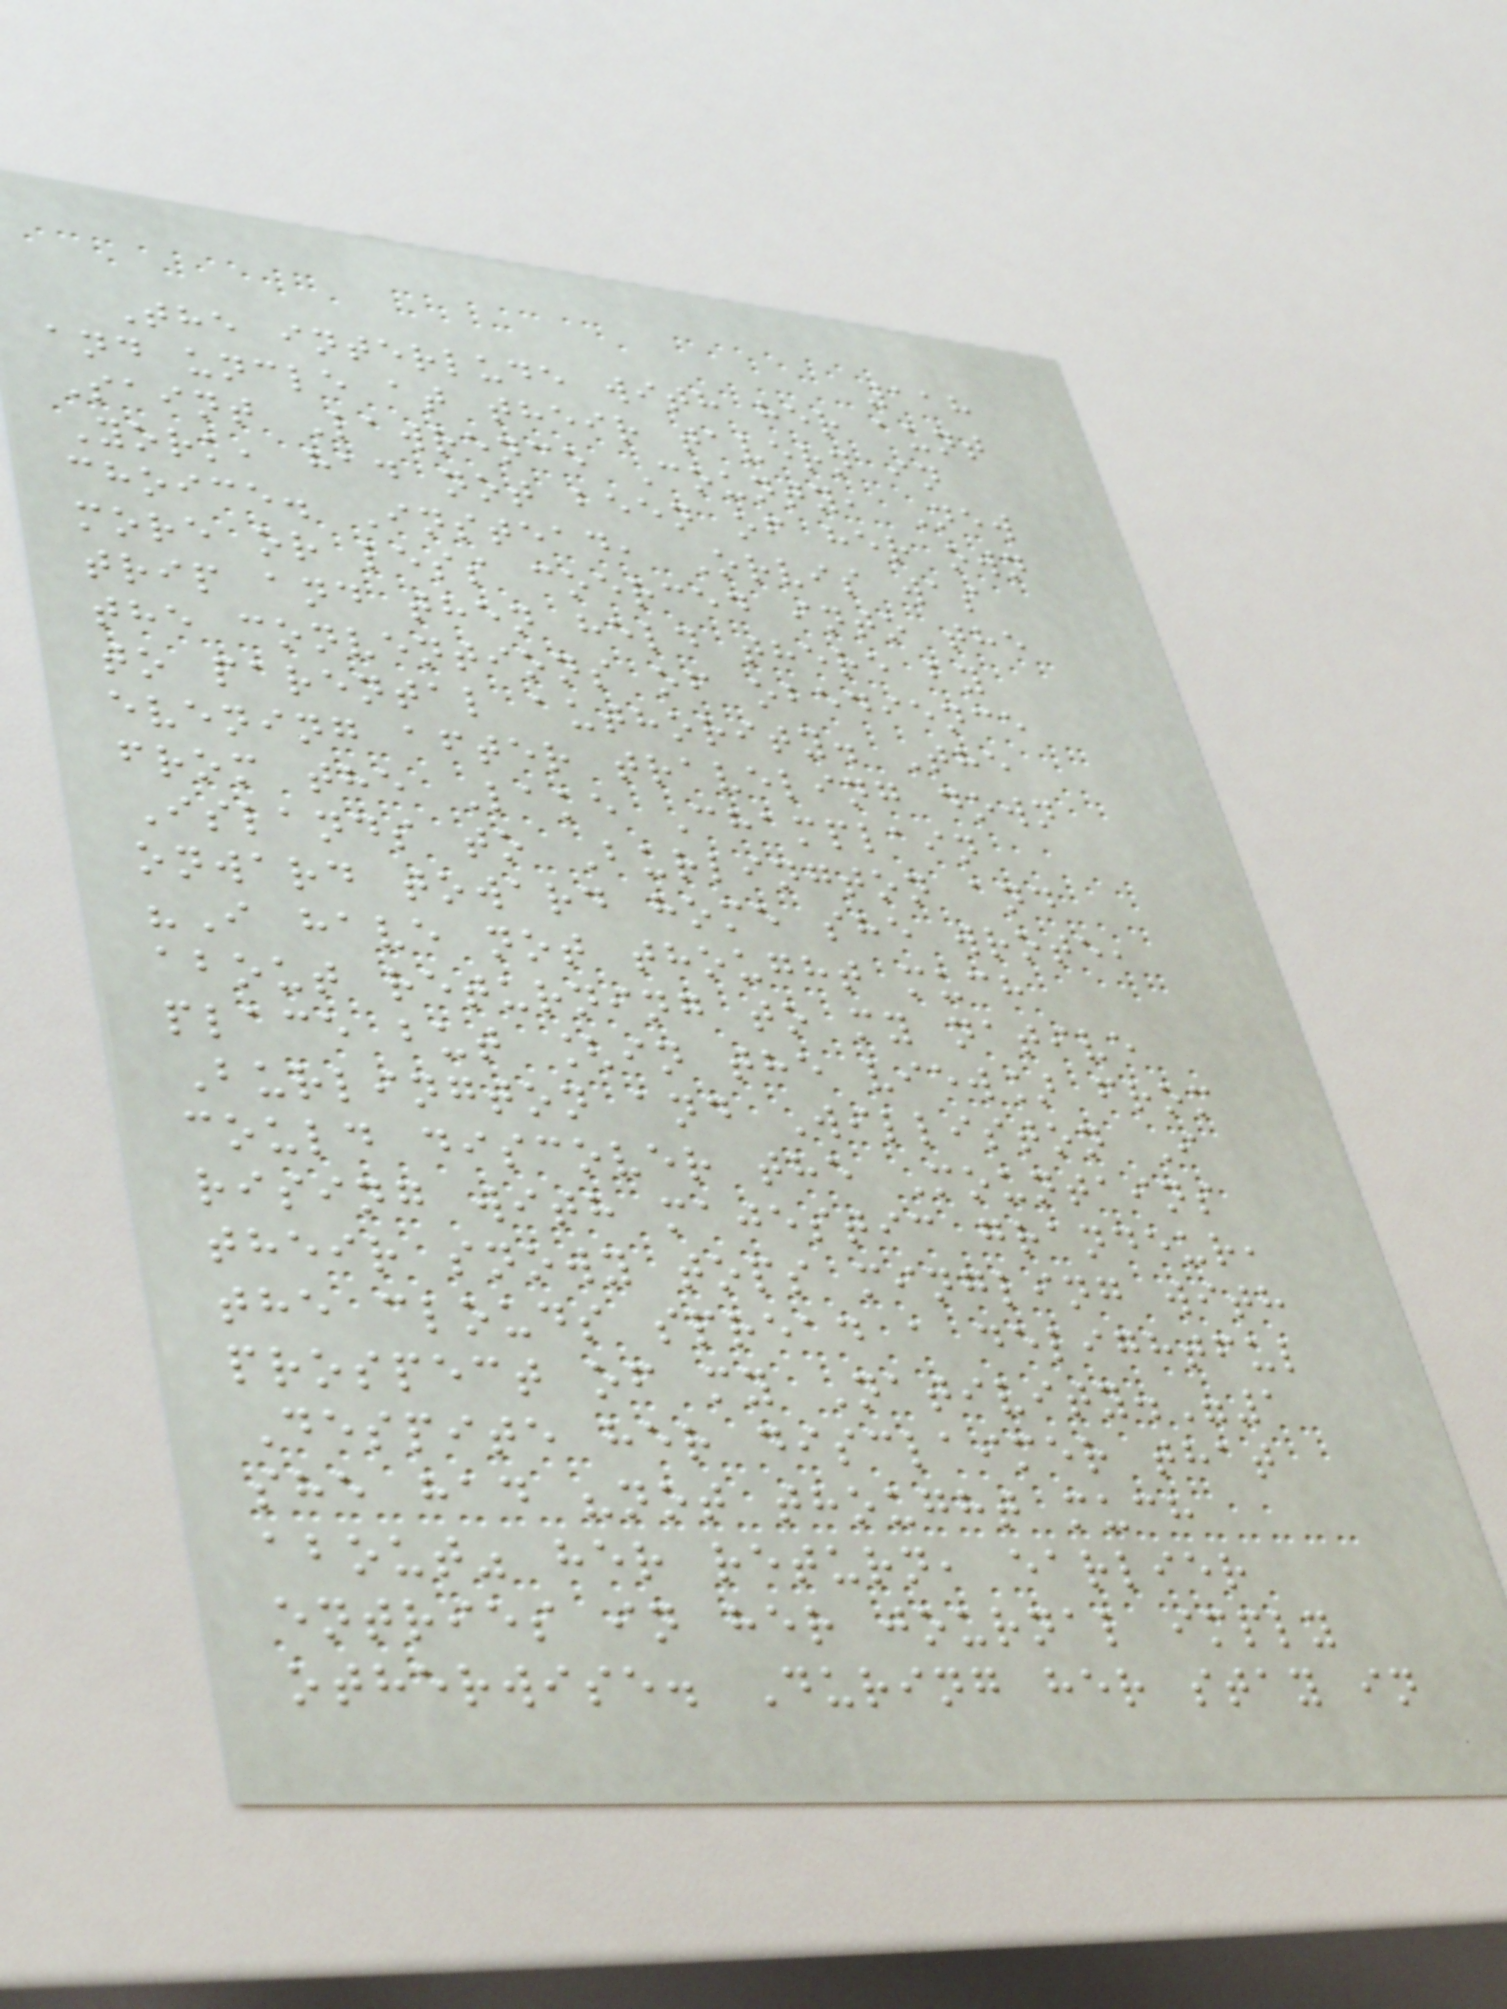118
The interlude with her aunt
and uncle at their tavern in
Saint Lawrence County, New
York, had not been of her own
choice. Instead, Orvis was
more or less coerced into the
trip and then held there by
the conventions of obedience
to parental authority. The
evening after traveling down
from the Lake Champlain
Islands to Burlington and
onward toward home she wrote,
"I have not thought much
about returning to my native
place but [in the view] from
Burlington and Williston I
could discover the Mountains
rising with majestic grandeur,
their snowy tops mingling with
the clouds spread a delightful
prospect of my Nativity."1
Despite her disclaimer that
she had "not thought much
about" her return, earlier
entries in her journal imply
otherwise. During her stay in
